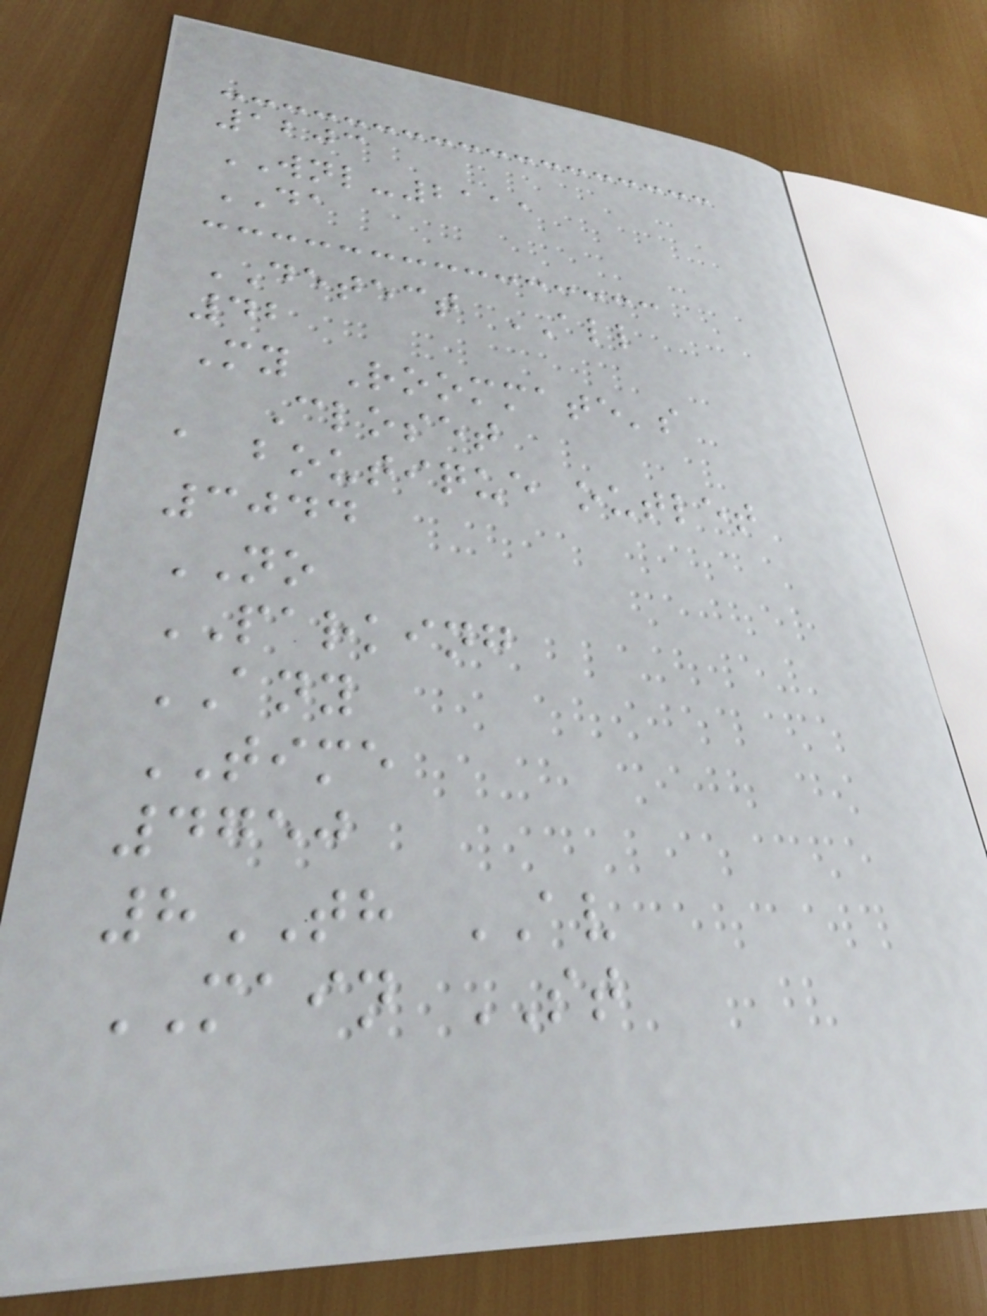1203
WNL-2111
DA
DETECT ALL
42
My Roommate's
Closet
a boutique outlet
3044
NO
PARKING
ANY
TIME
4750
8TH AV
MAIN ST
